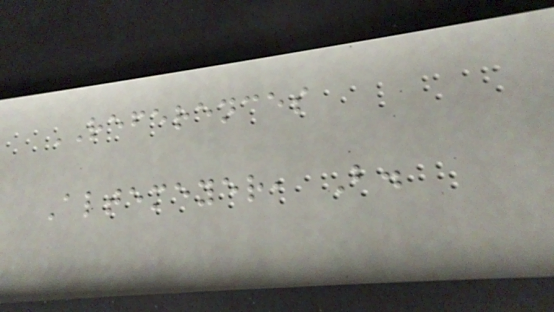REFERENCES
Altemeyer, B.
